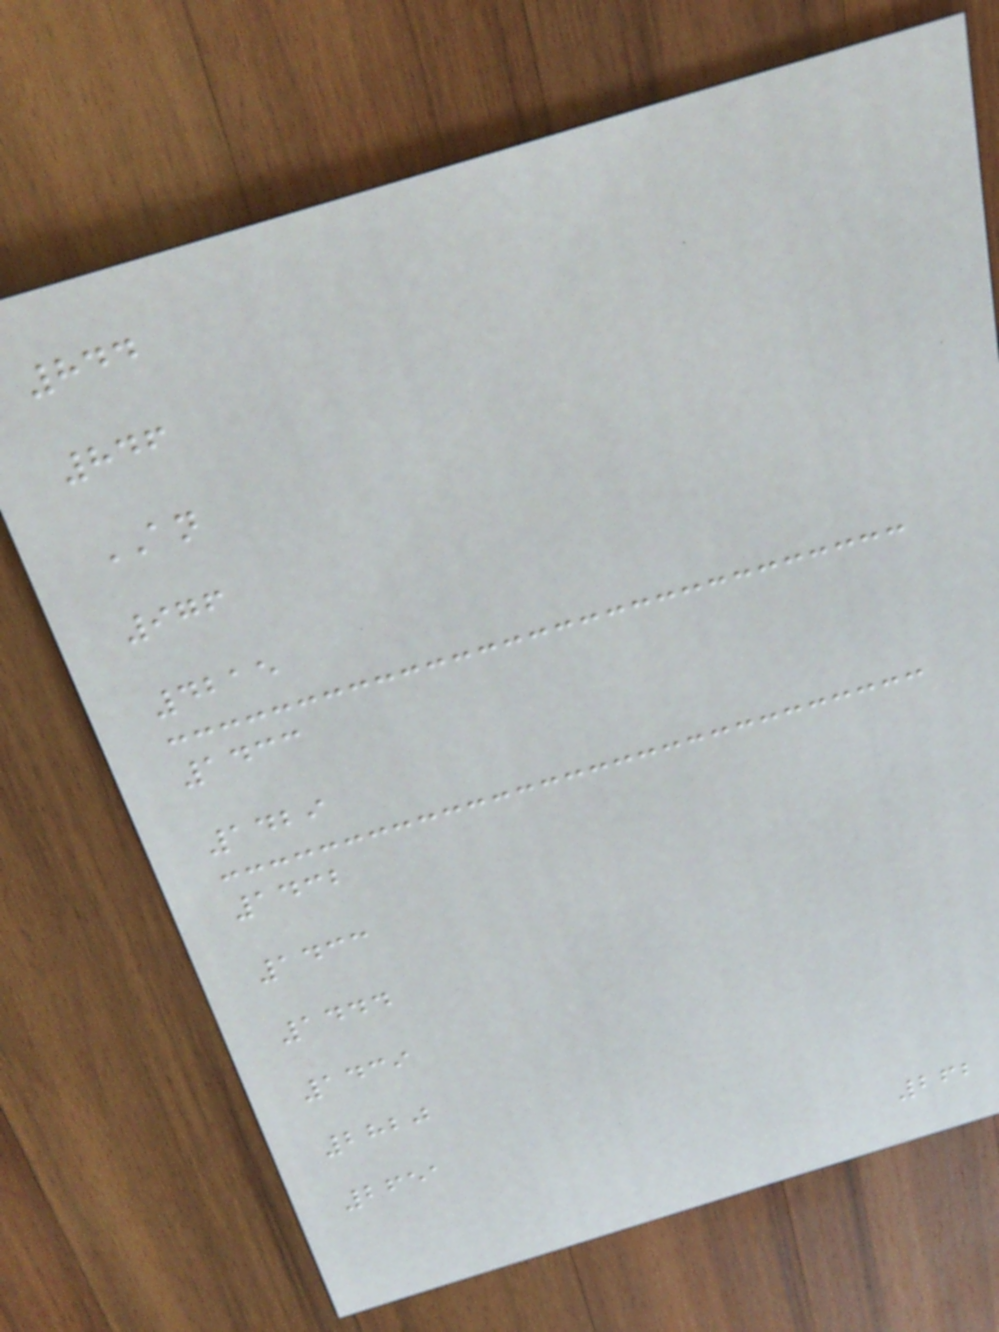844
846
AN
976
4215
1433
1429
1432
1433
1444
1439
2820
2651
262
